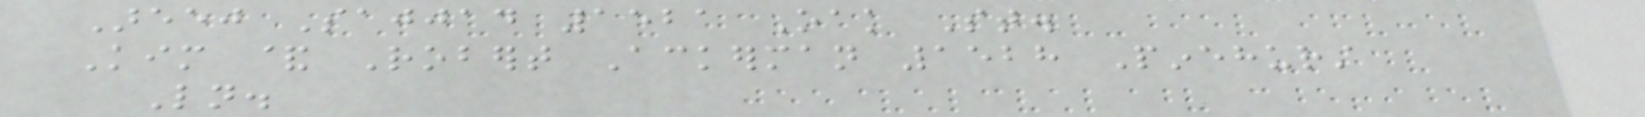Areej Sajjad 1521 Oak St.
Kim & Robert Ackerman 1528 Pinehurst
Ln.
